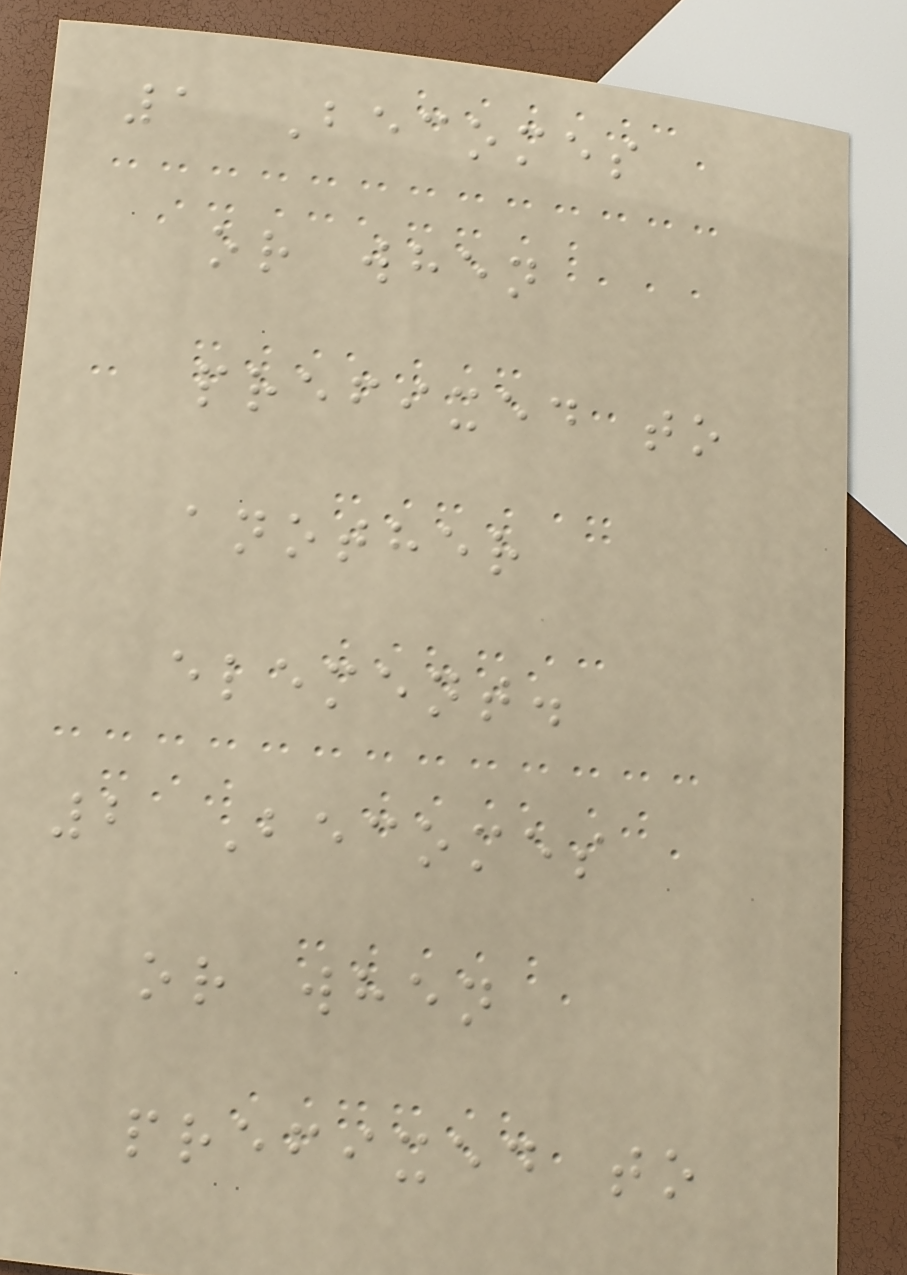1 Becomes
or when
prefixed to
another
element.
2 Becomes
or when
prefixed to
